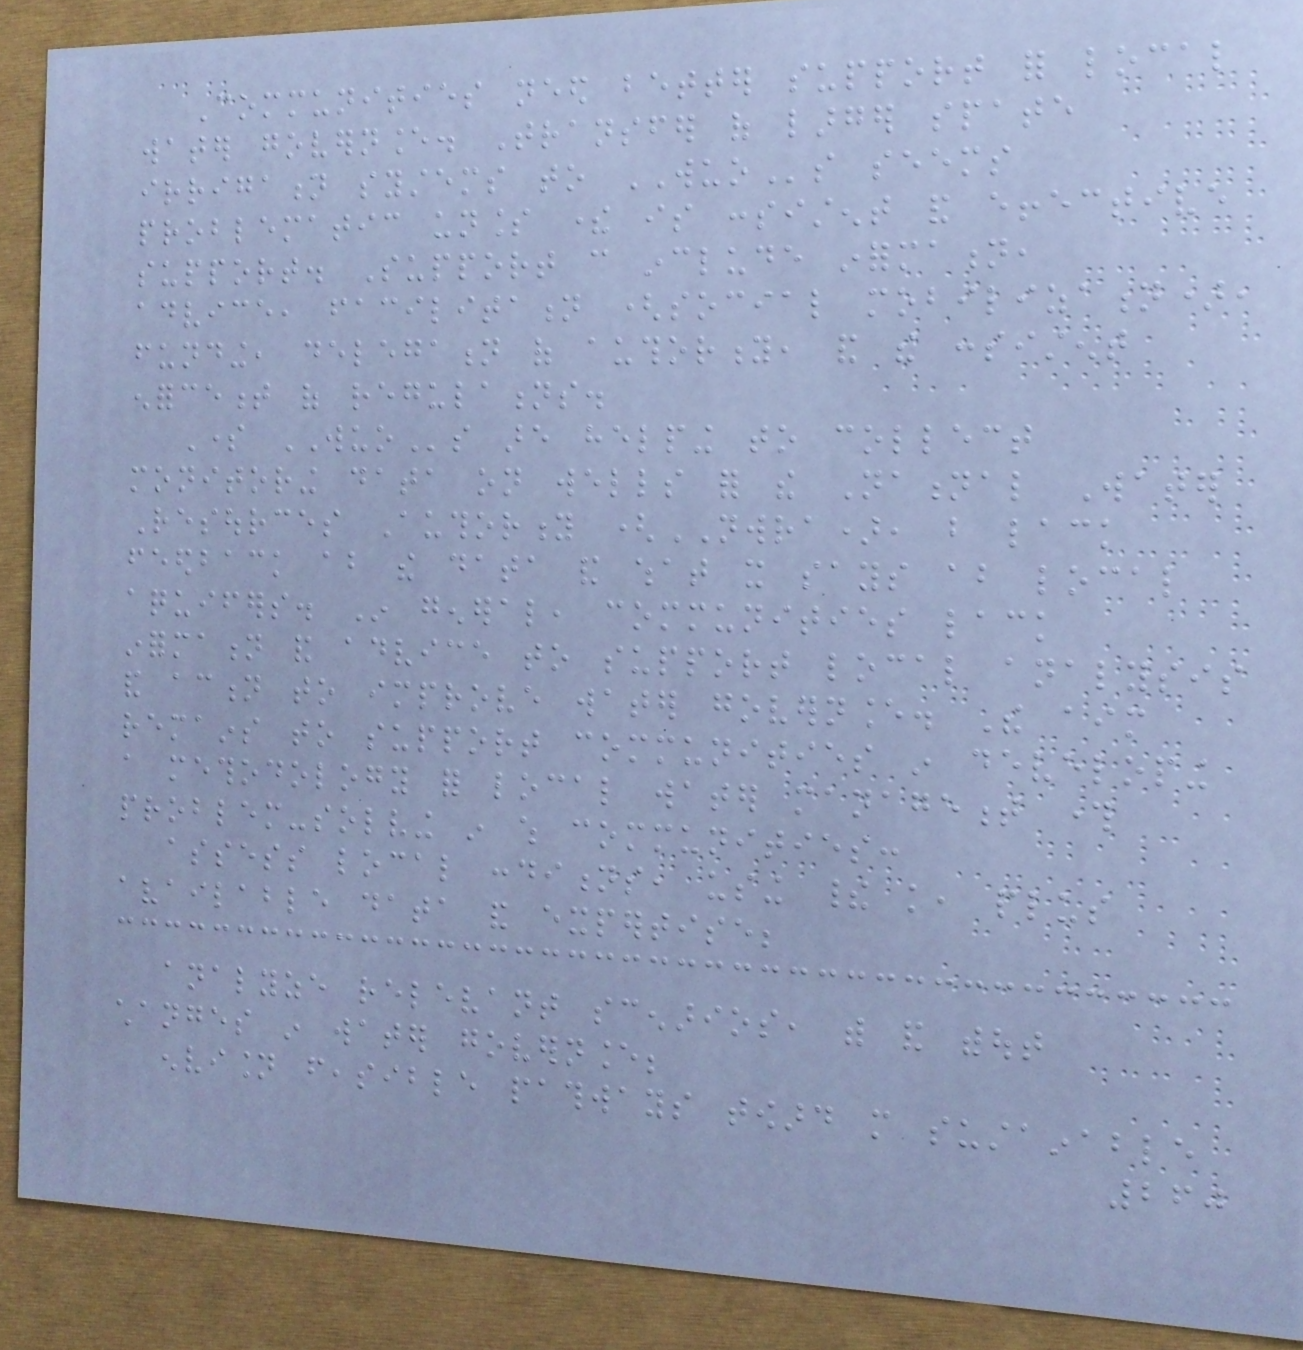Communities need better support for local
water governance. Transfer of larger spate
irrigation systems to WUOs seems
problematic unless there is consistent and effective
support. Support can include information,
advice, facilitation (social mobilization),
funding, delegation of authority, and the consistent
enforcement of regulations.
Some WUOs are helping to collect
monitoring data on wells for the National Water
Resources Authority (NWRA), but lack
feedback about the data and what it says about local
aquifers. In general, communities lack
information and advice to support local analysis
and action to improve water governance. The aim
remains to support communities in developing
a methodology for local water management through
problem-solving in which communities:
assess local conditions, using their knowledge, plus
available data and expertise;
analyze relevant scenarios, with and without
changes in water governance;
envision feasible pathways toward more sustainable
260
